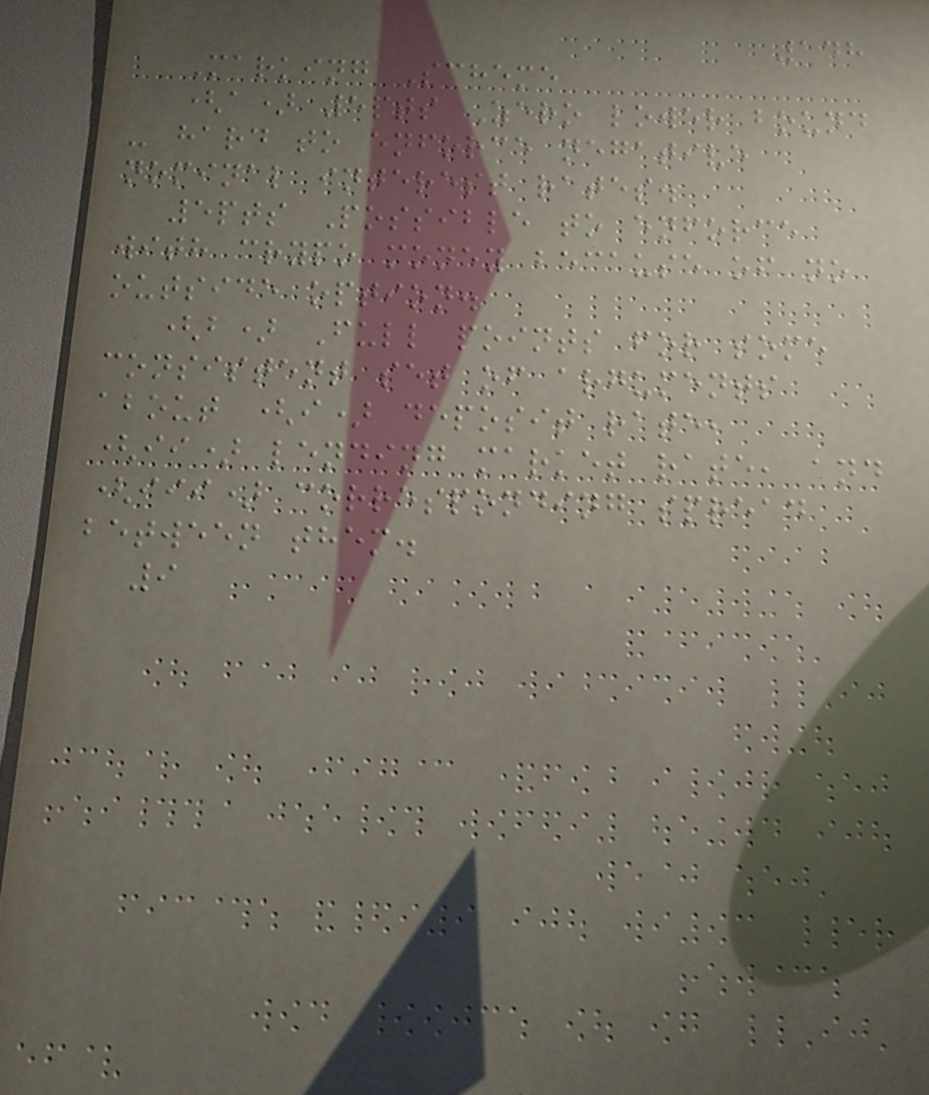148
Marking Scheme
(a) 5pts Zero lower bound
- hard to enforce negative
nominal interest rates.
5pts Possible to enforce
with crypo money because of no
outside option.
(b) Full points for some
consistent set of arguments
about (i) deposit rate,
(ii) lending market rate, and
(iii) corresponding spread
between them.
9
